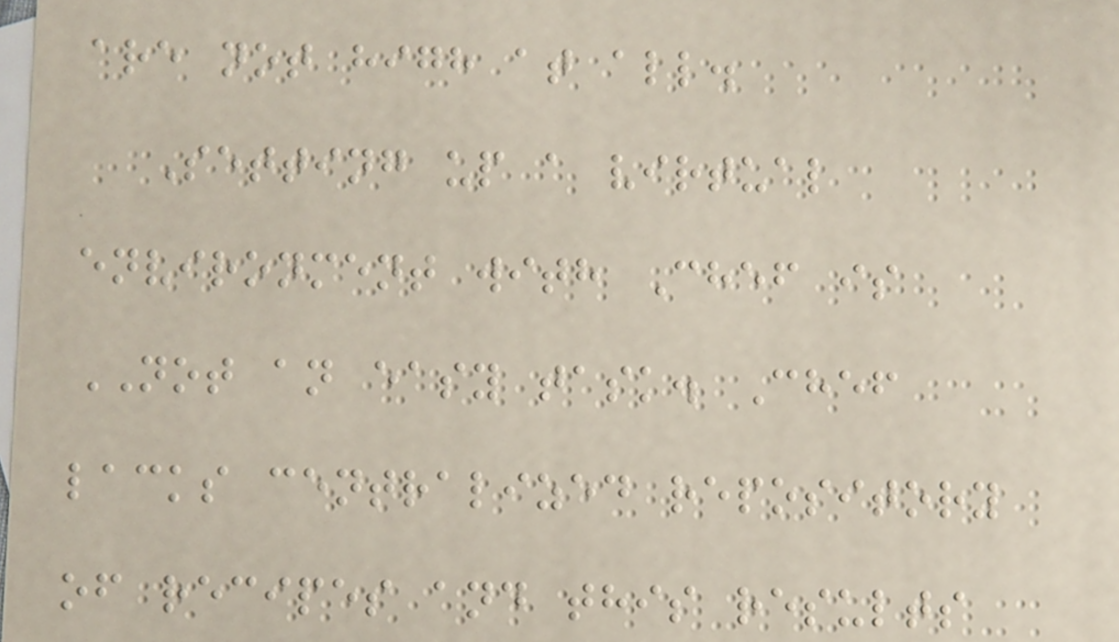are not high at all.
Setting up a virtual
environment with Chef is
NOT an easy task. Chef
lacks centralized repository
of recipes and this results
